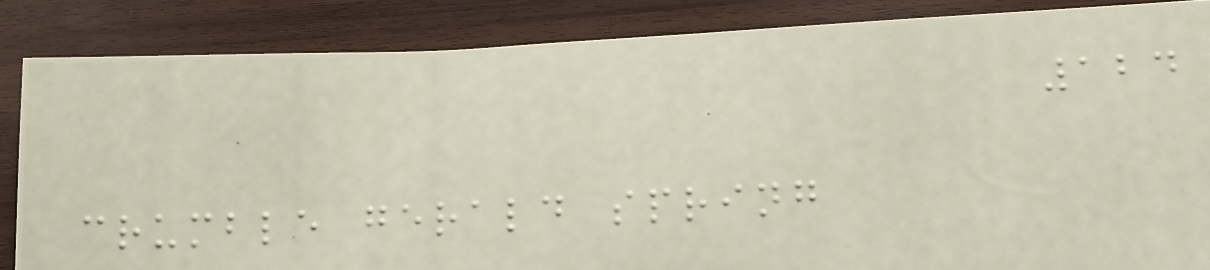124
crumble gerald spring
